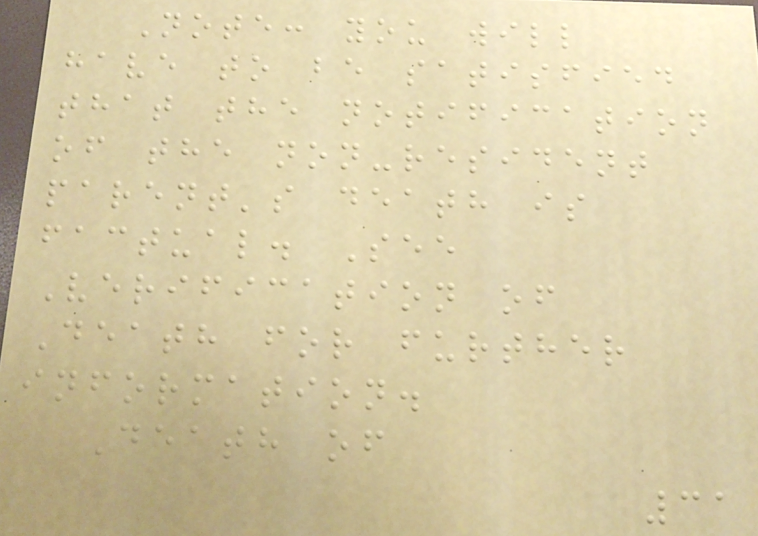Note: you will
have to be satisfied
that the notification
of the non-resident
parent's death is
factual. See
Verification of
Death for further
information.
Death of
31
